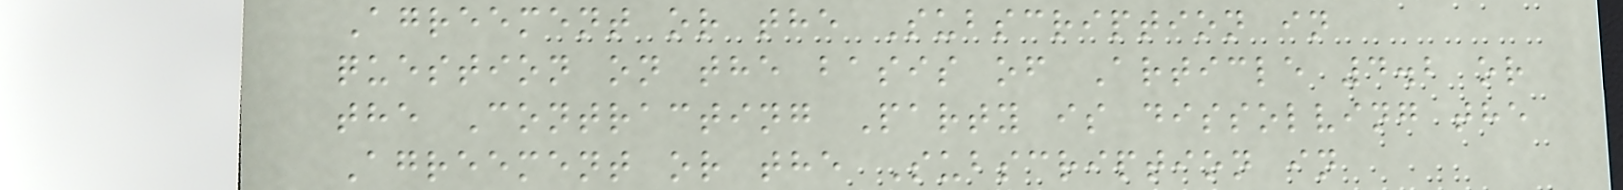Agreement or the Subscription in
question on the basis of Article 4.2 or
the Contracting Party is dissolving the
Agreement or the Subscription in
